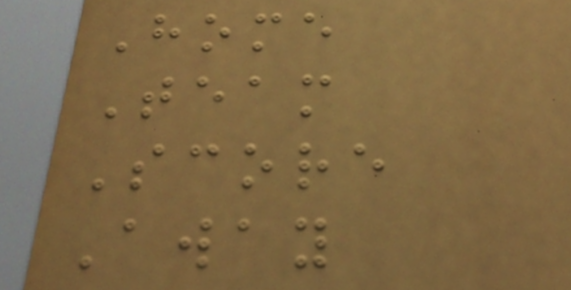Home
Team
Score
Away
